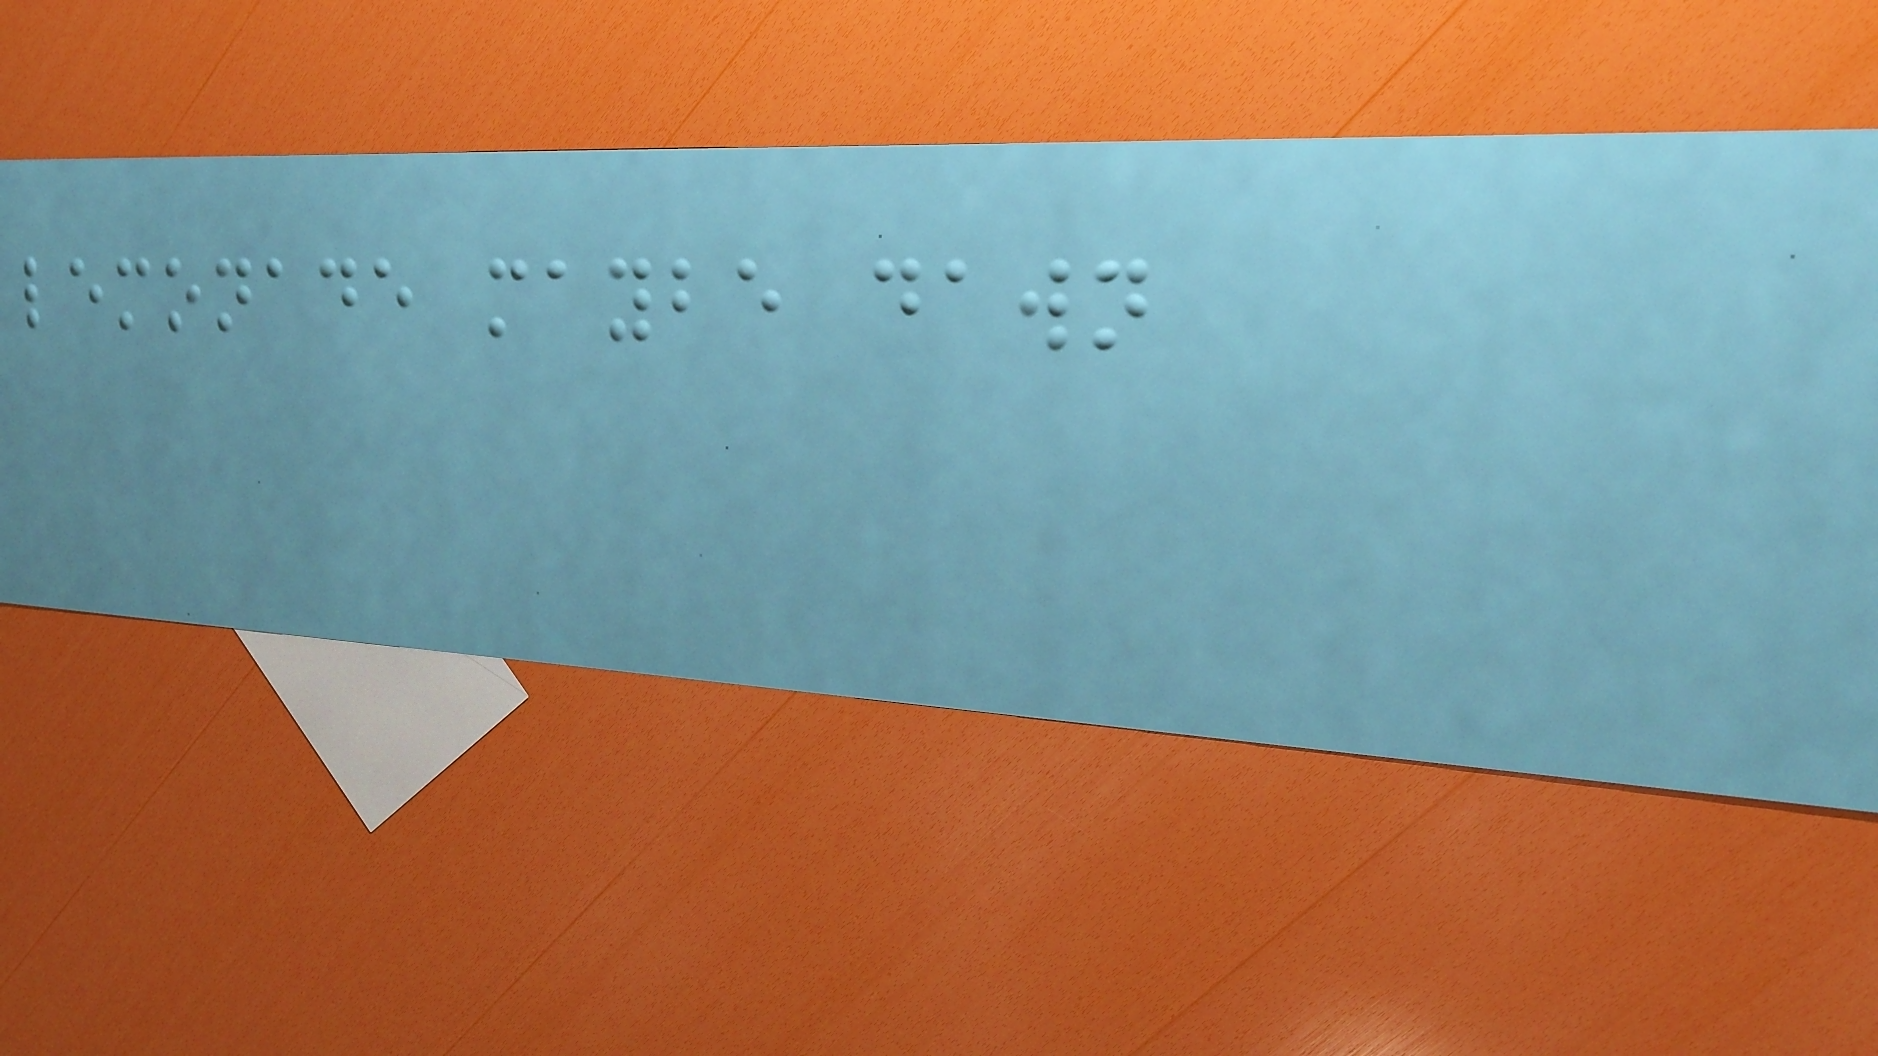lemonade maybe dawn
